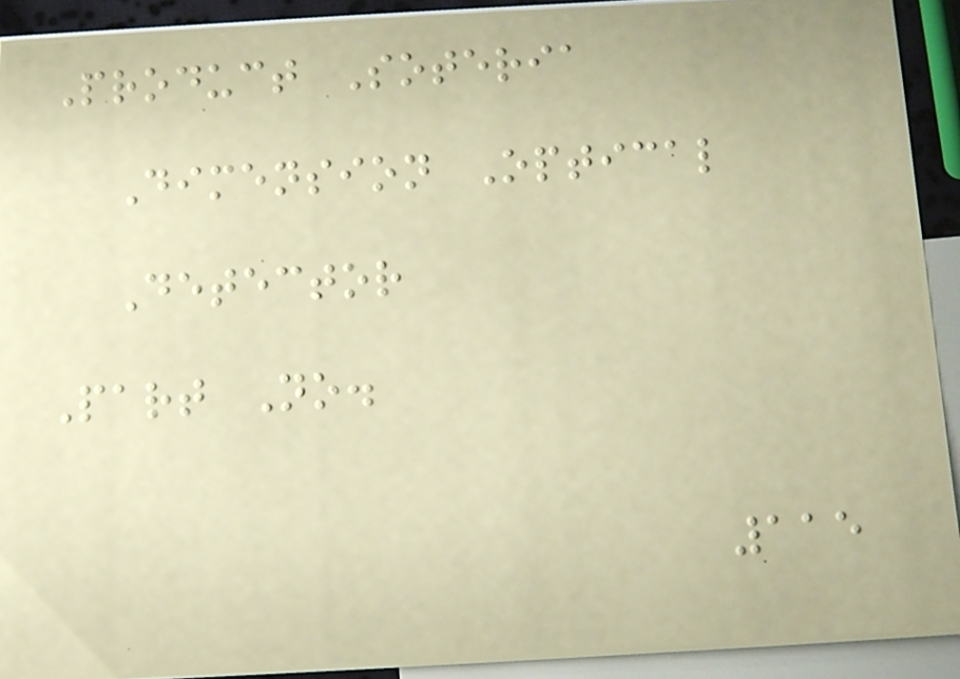Product Soteria
Dimension Optical
Detector
Part No.
115
